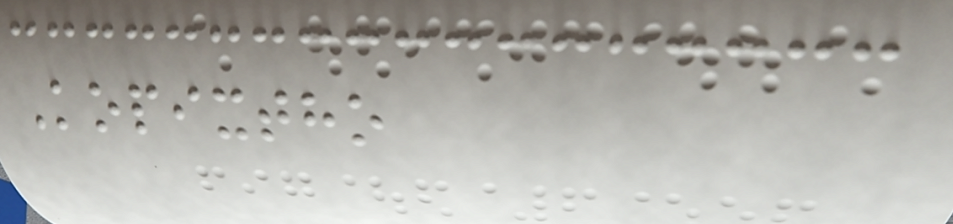Kopixtho
